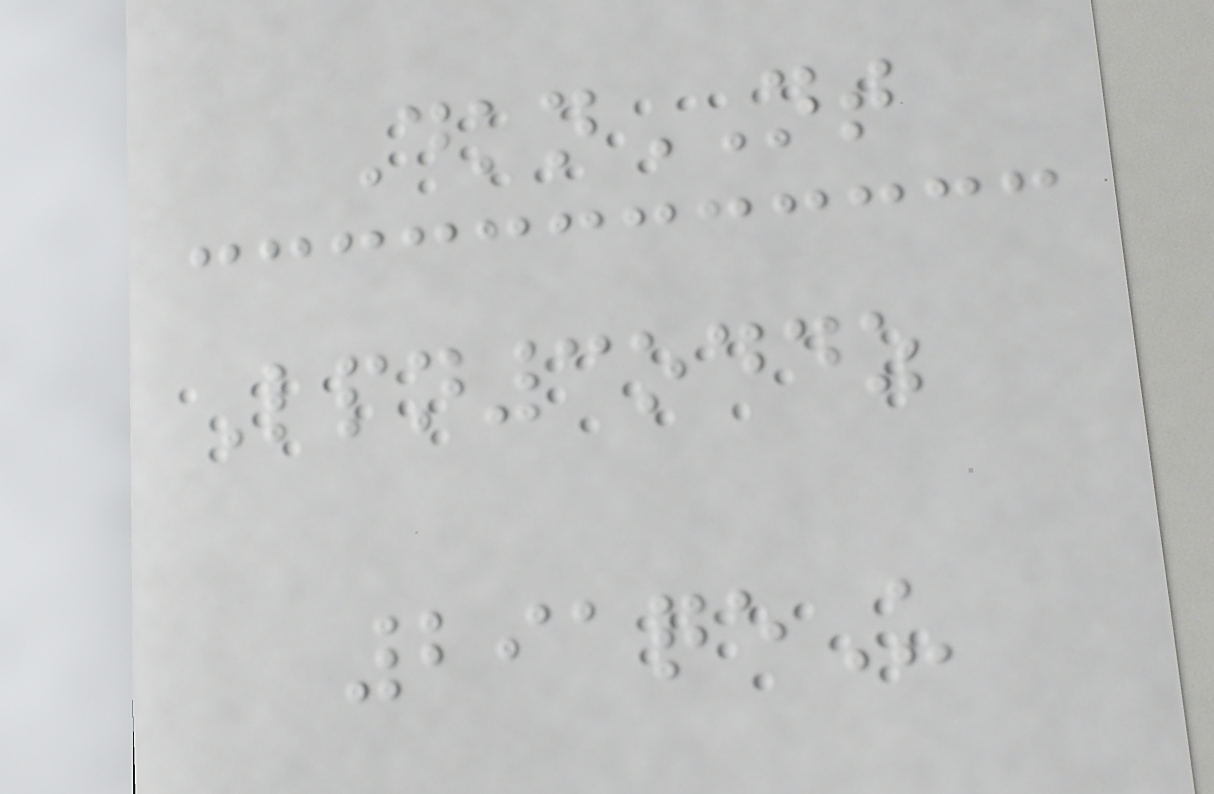DknNT
Lpn3oddz
291qeU
